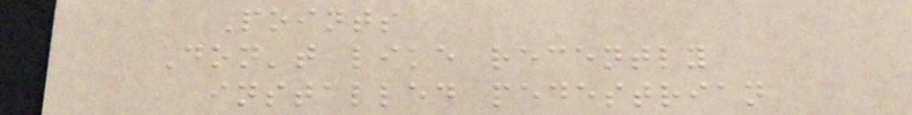Points
Don't like recently
installed pedestrian
